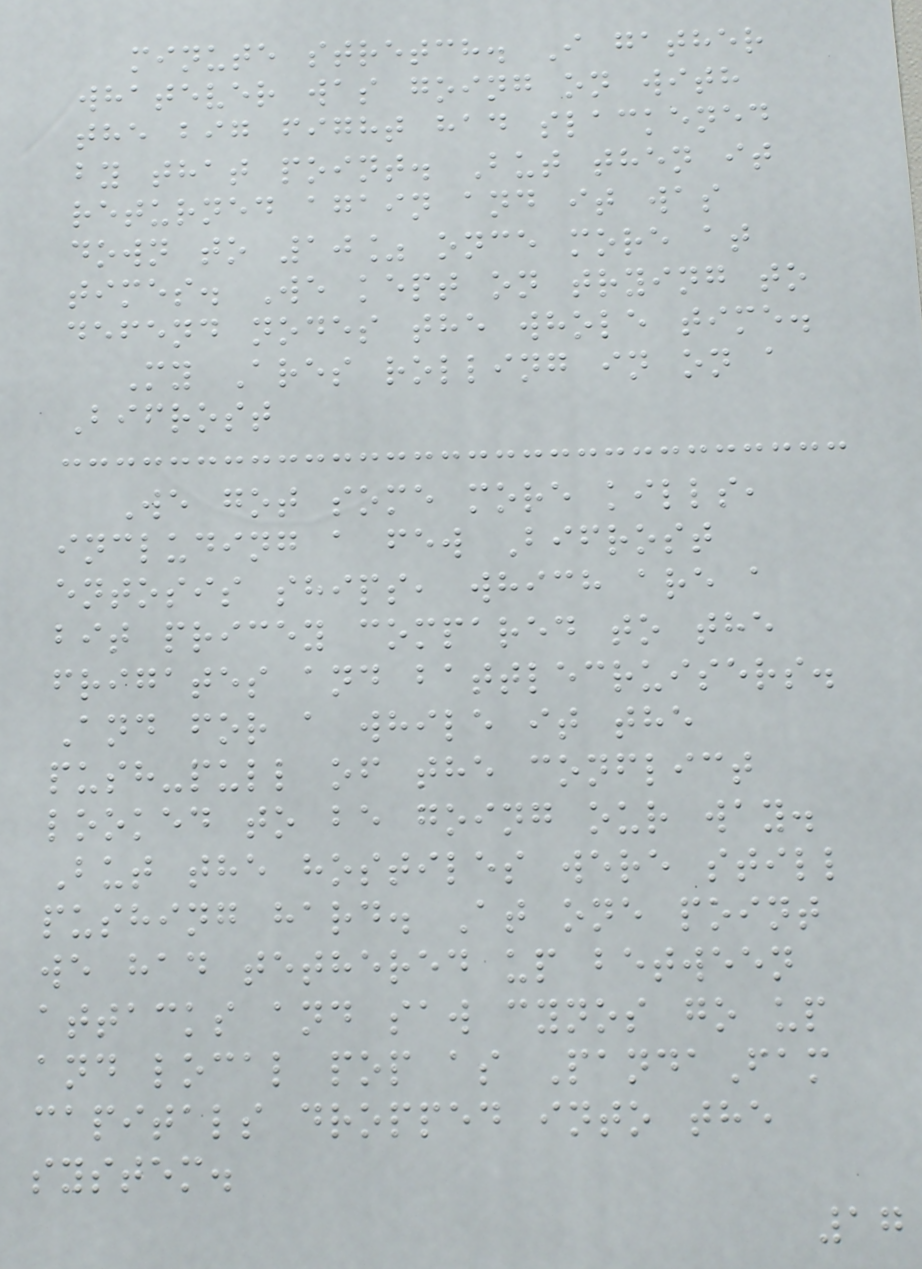minute stretch. I gather
whatever was going on with
the big fight had slackened
by that point. But then it
returned again and it was
down to 10% once more at
times. We kept on trying to
defend nodes the whole time.
My Ares rolling in on a
Bifrost
We got some more kills,
including a few Bifrost
entosis ships, which are a
bit pricey compared to the
frigates and battlecruisers.
And for a while it the
push-pull of the conflict
looked to be going our way.
But the hostiles were still
pushing hard. At one point
we had tethered up between
attacks and saw cynos go up
and local pop as PandaFam
capitals dropped into the
system.
17
